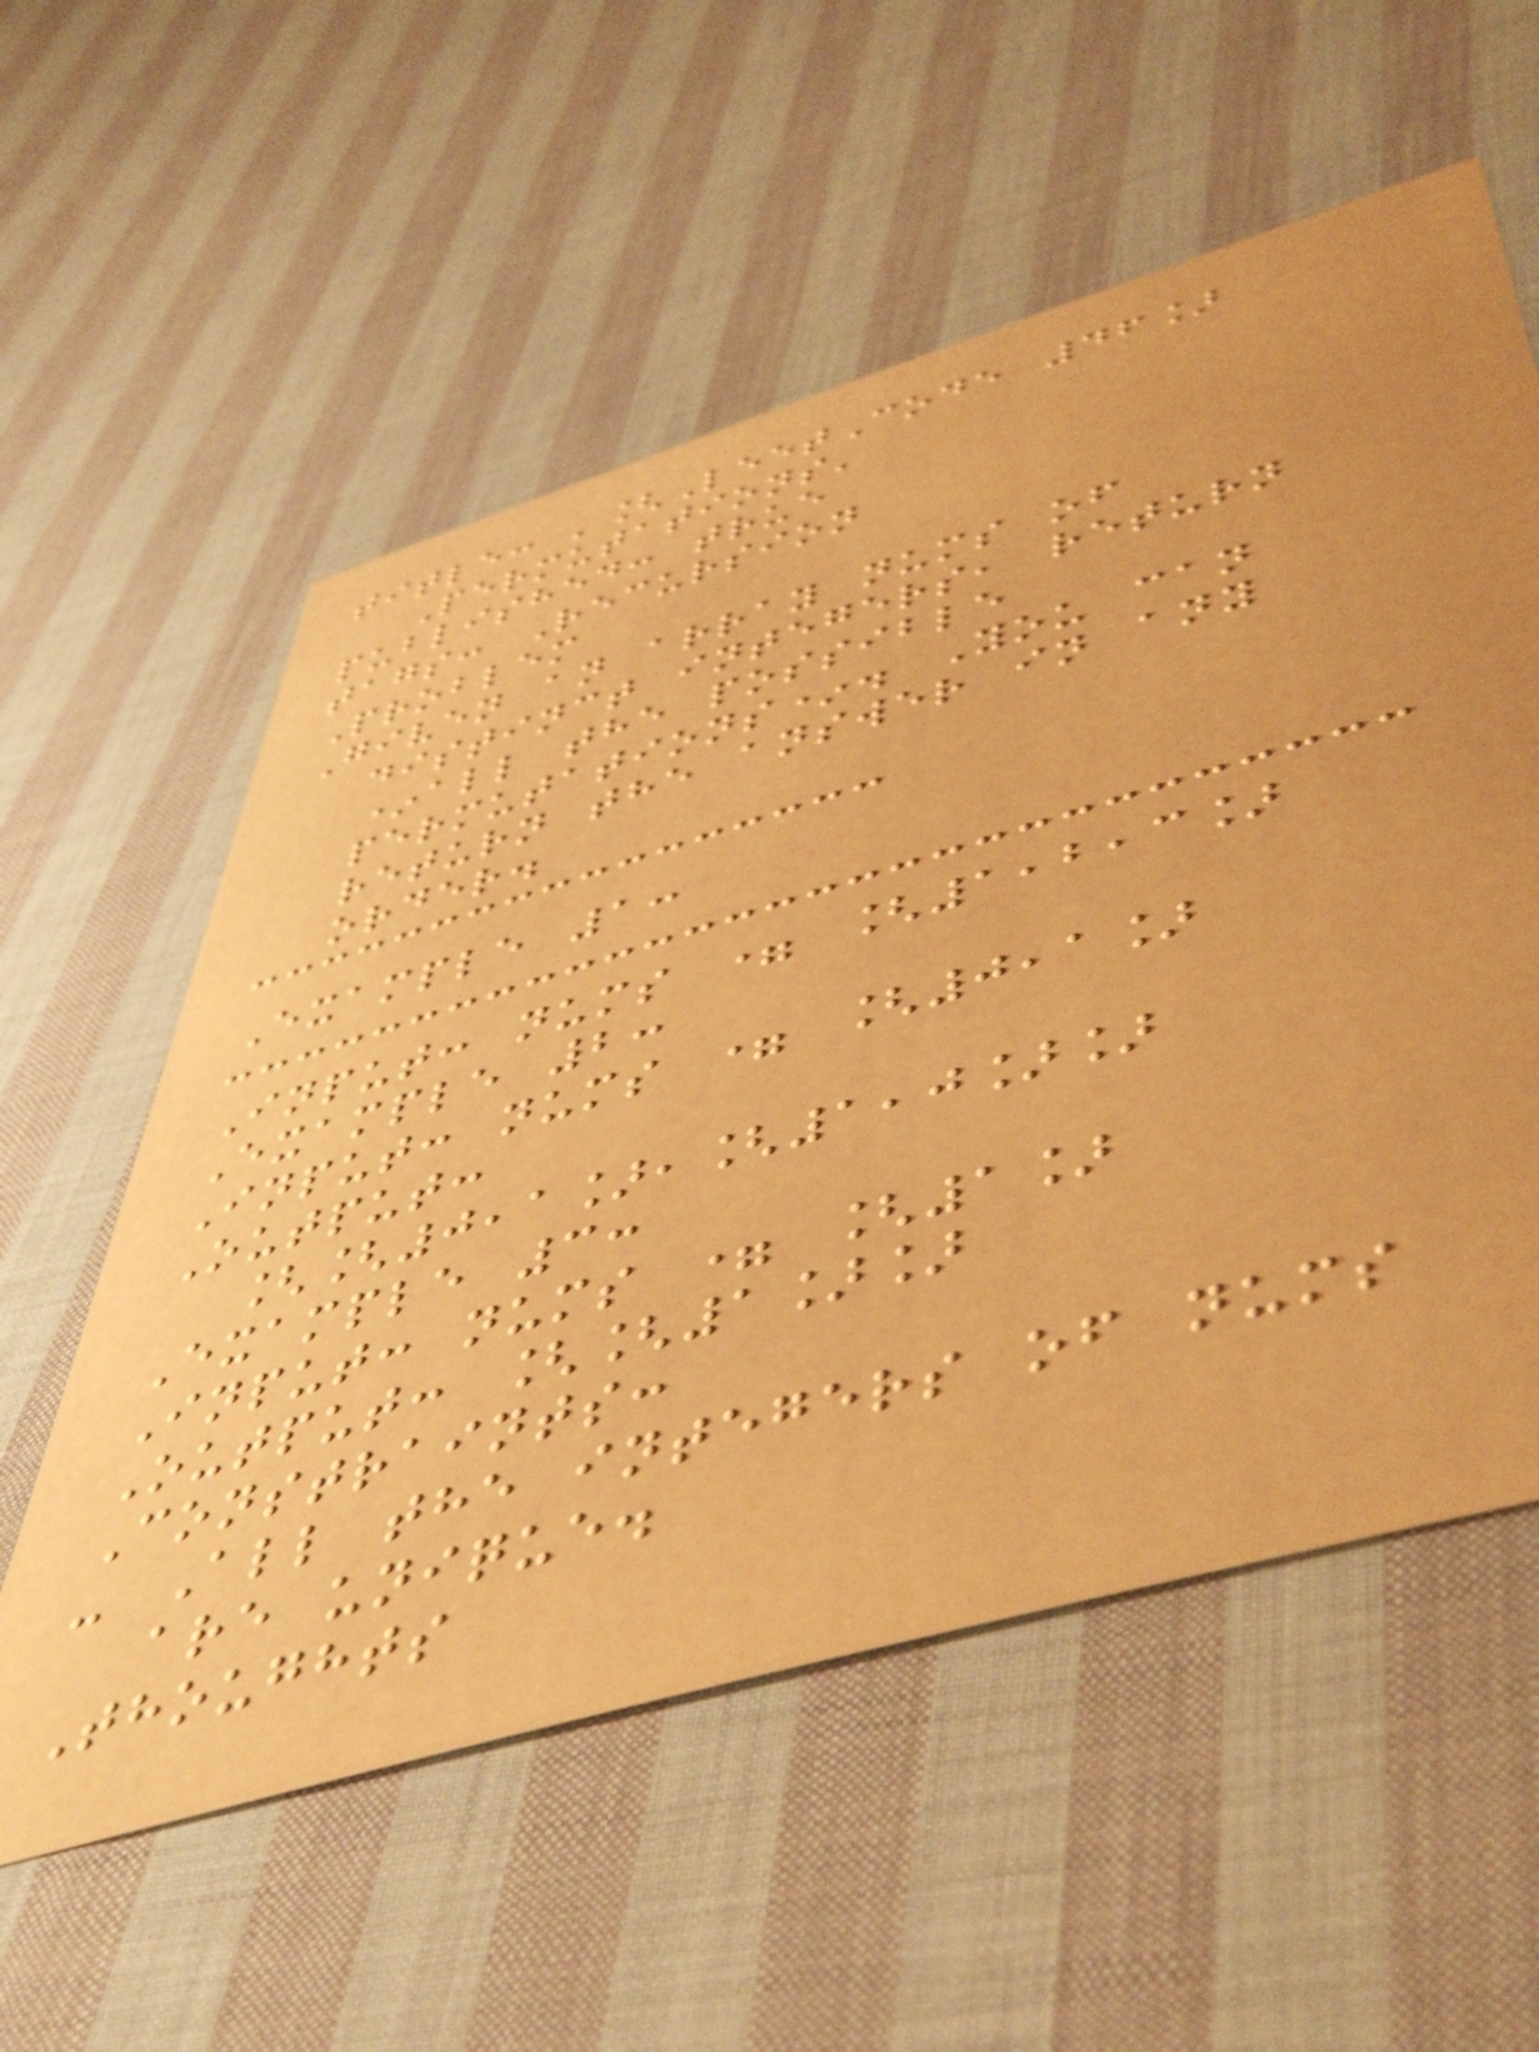title: '[LeetCode 46]
Permutations'
published: true
tags: Recursion
Problem
Given an array nums of
distinct integers, return
*all the possible
permutations*. You can
return the answer in any
order.
Example 1:
Input: nums = [1,2,3]
Example 2:
Input: nums = [0,1]
Output:
[[0,1],[1,0]]
Example 3:
Input: nums = [1]
Output: [[1]]
Constraints:
- All the integers of nums
are unique.
Thoughts
